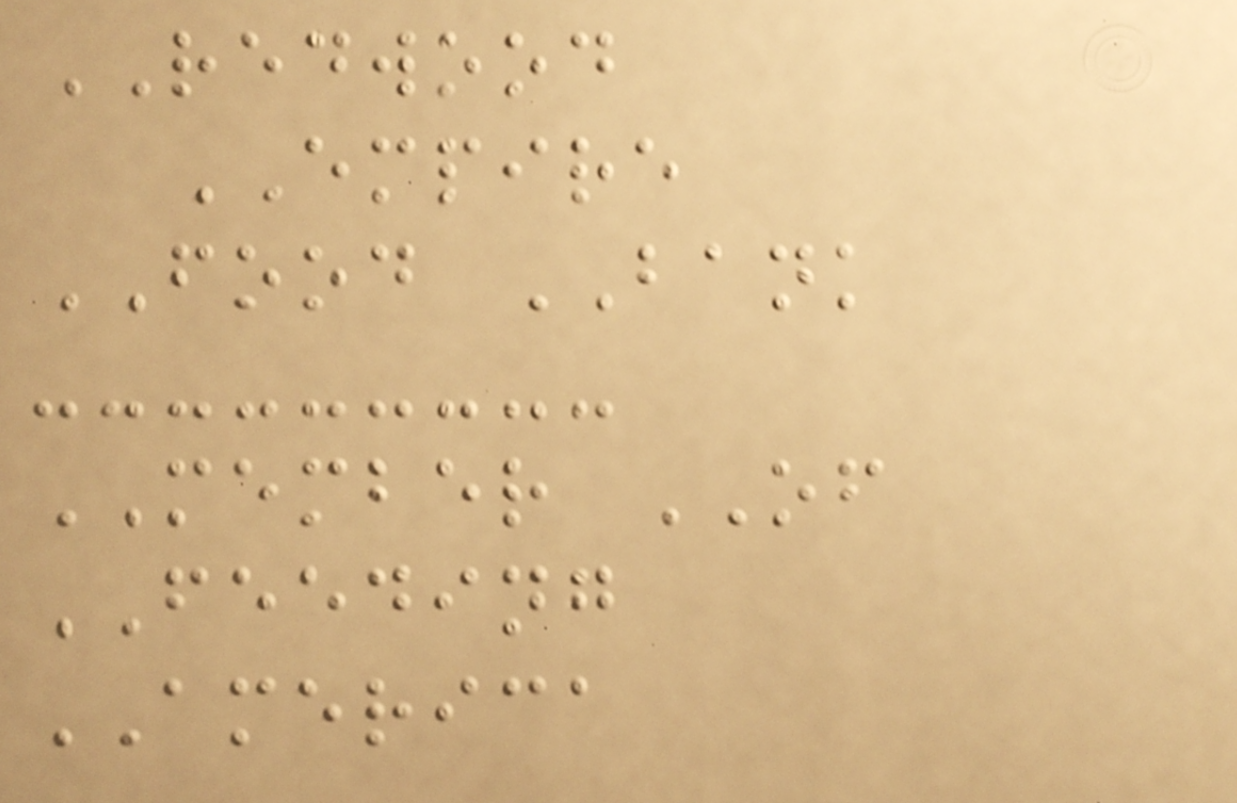REDWOOD
EMPIRE
FOOD BANK
MEMBER OF
FEEDING
AMERICA
